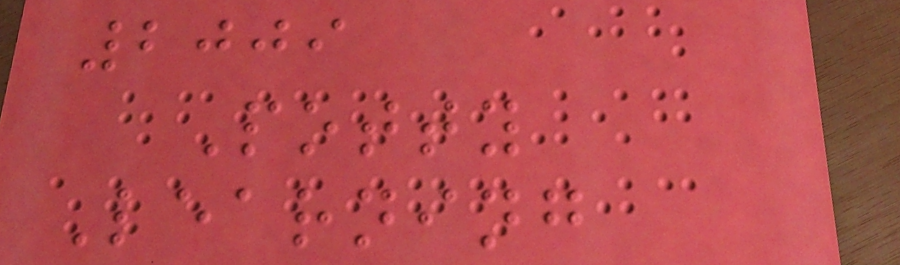2009
Potty
Learning
